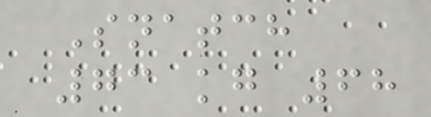Snatch
73 kg 68
